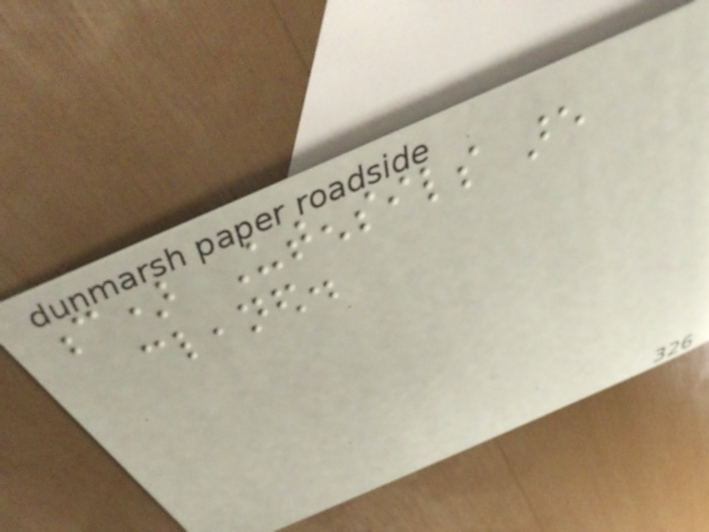c) Utensils are
cleaned.
